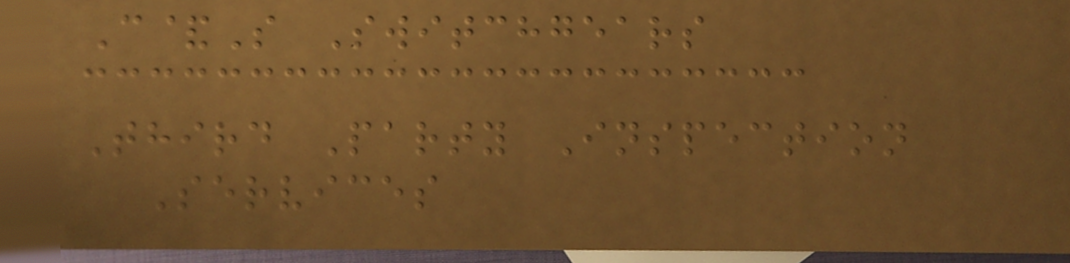C&S Switchgears
Third Party Inspection
Services
